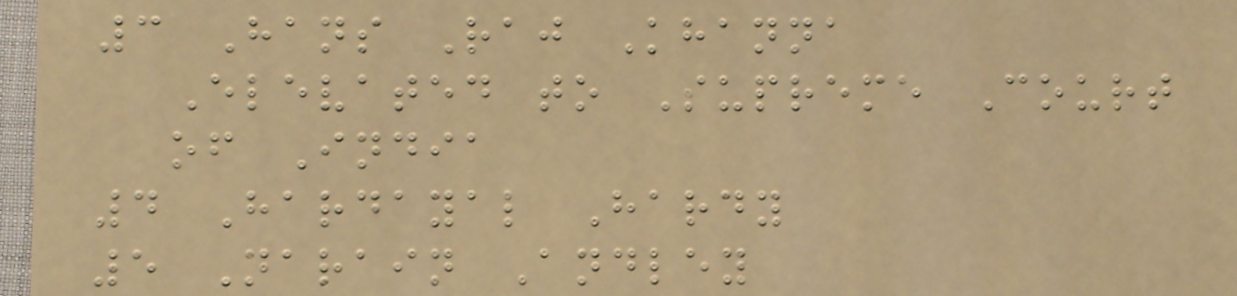3 Hans Raj Khanna
Elevated to Supreme Court
of India
4 Hardayal Hardy
5 Narain Andley
